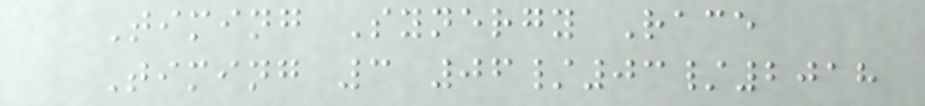Timing Synergy Race
Timing 3 06/03/2018
